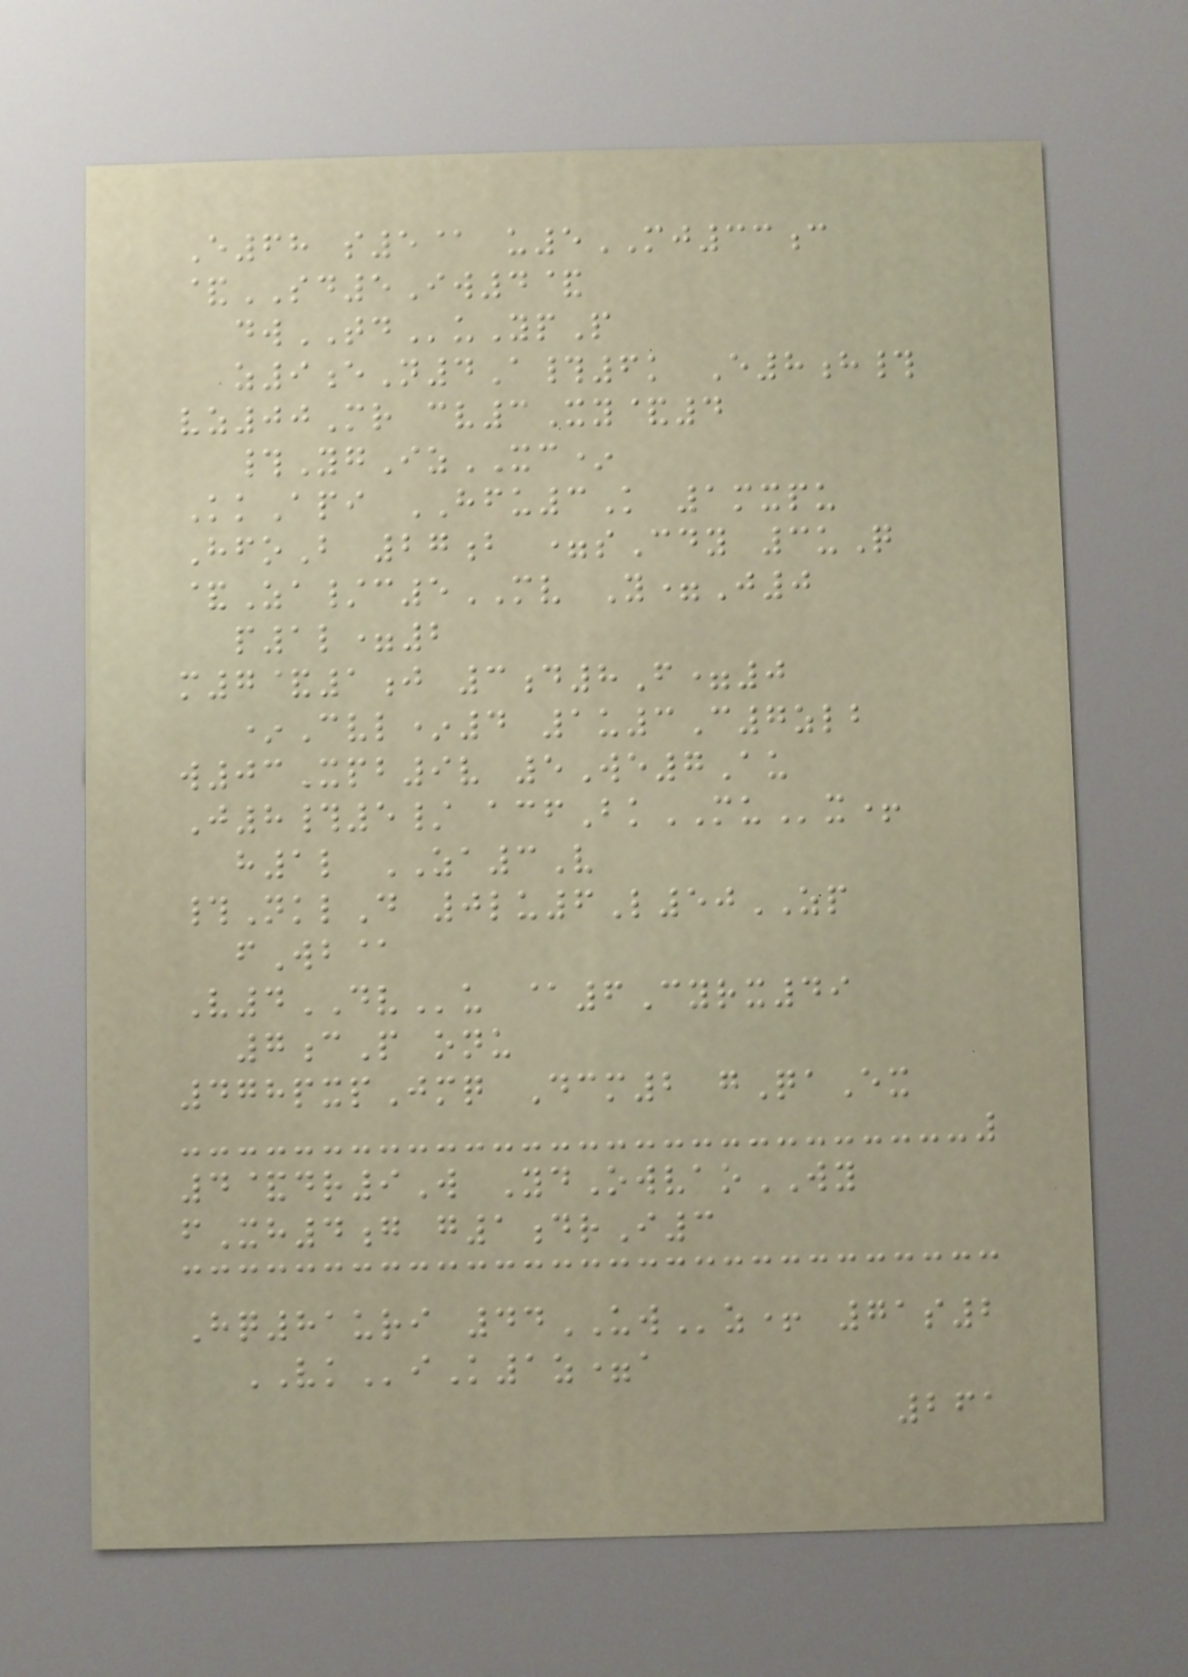E68 s5@ u5MJ33c
&SD5Iw4&
dwTDuYpP
z9eN4A#6k E8h#
vz00Mr cv3Xy&4
#YgIzXC*
KkApi HFU3K 1mxpu
HfoB 27b =sCdy 3uQ
&Za/c5MV Y=J0
p1l=2
m7&1j 3d8F=0
*Cvl*4 1u3C7zlb
w03Xpb9v 5We7Au
J8#5/ acfBkMUx+
h1l ZA3V
#NklD 0lu6L50ZP
fWb@
V4DVu @6Cyrx49
7cP onu
478pxpJmq Dcm2 gQaEx
4&dr9W YdOwvaoWY
fXh4g g1drI3
Hq81uri 44UWz+ 71s2
VKiK1z=a
261
